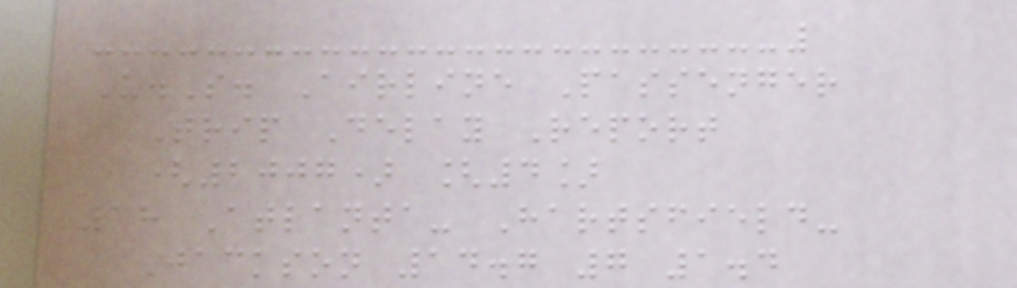U.S. Airline Passenger
Trip Delay Report
(2007) [4]
18 Atlanta- Hartsfield-
Jackson 14.7 7 1.4
